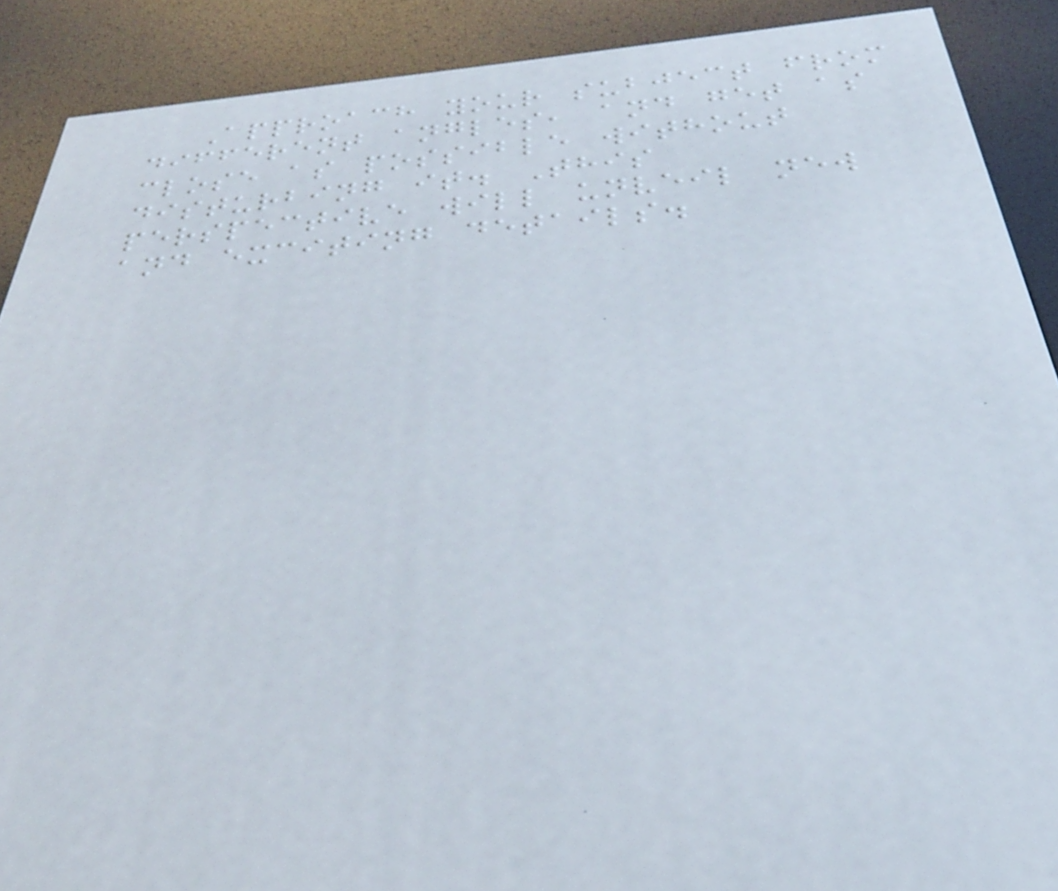Approach your subject from
different angles, and get as
close as possible without
disturbing it. This
perspective will unveil new
and exciting details.
